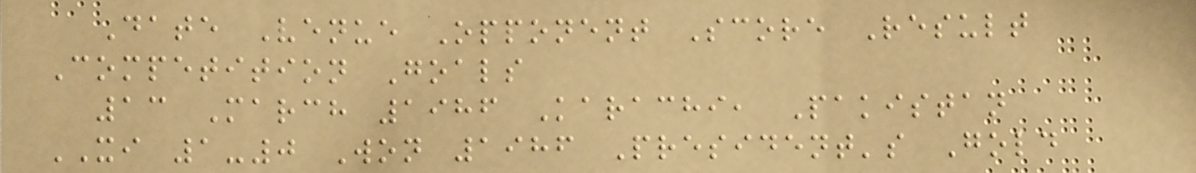Date Venue Opponent Score Result
Competition Goals
13 March 1986 Karachi, Pakistan
XI 1-0 Won 1986 President's Gold
